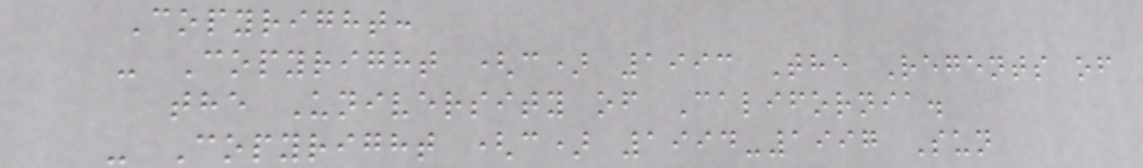Copyright:
- Copyright (c) 1993 The Regents of
the University of California.
- Copyright (c) 1994-1997 Sun
